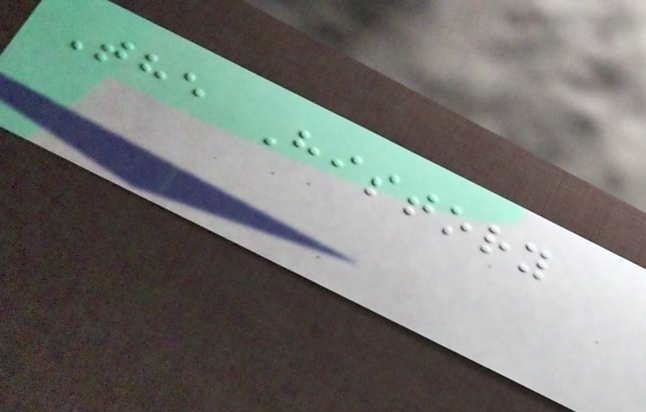The History
